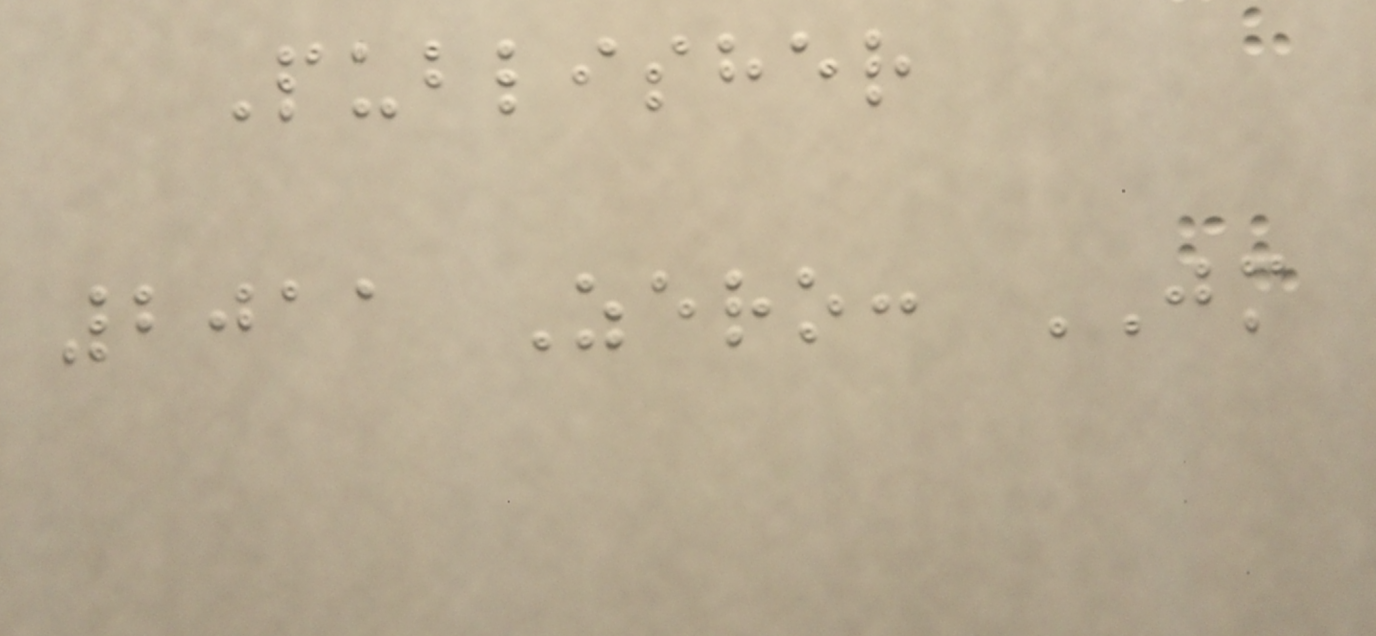Publisher
2011 Zero: JM
